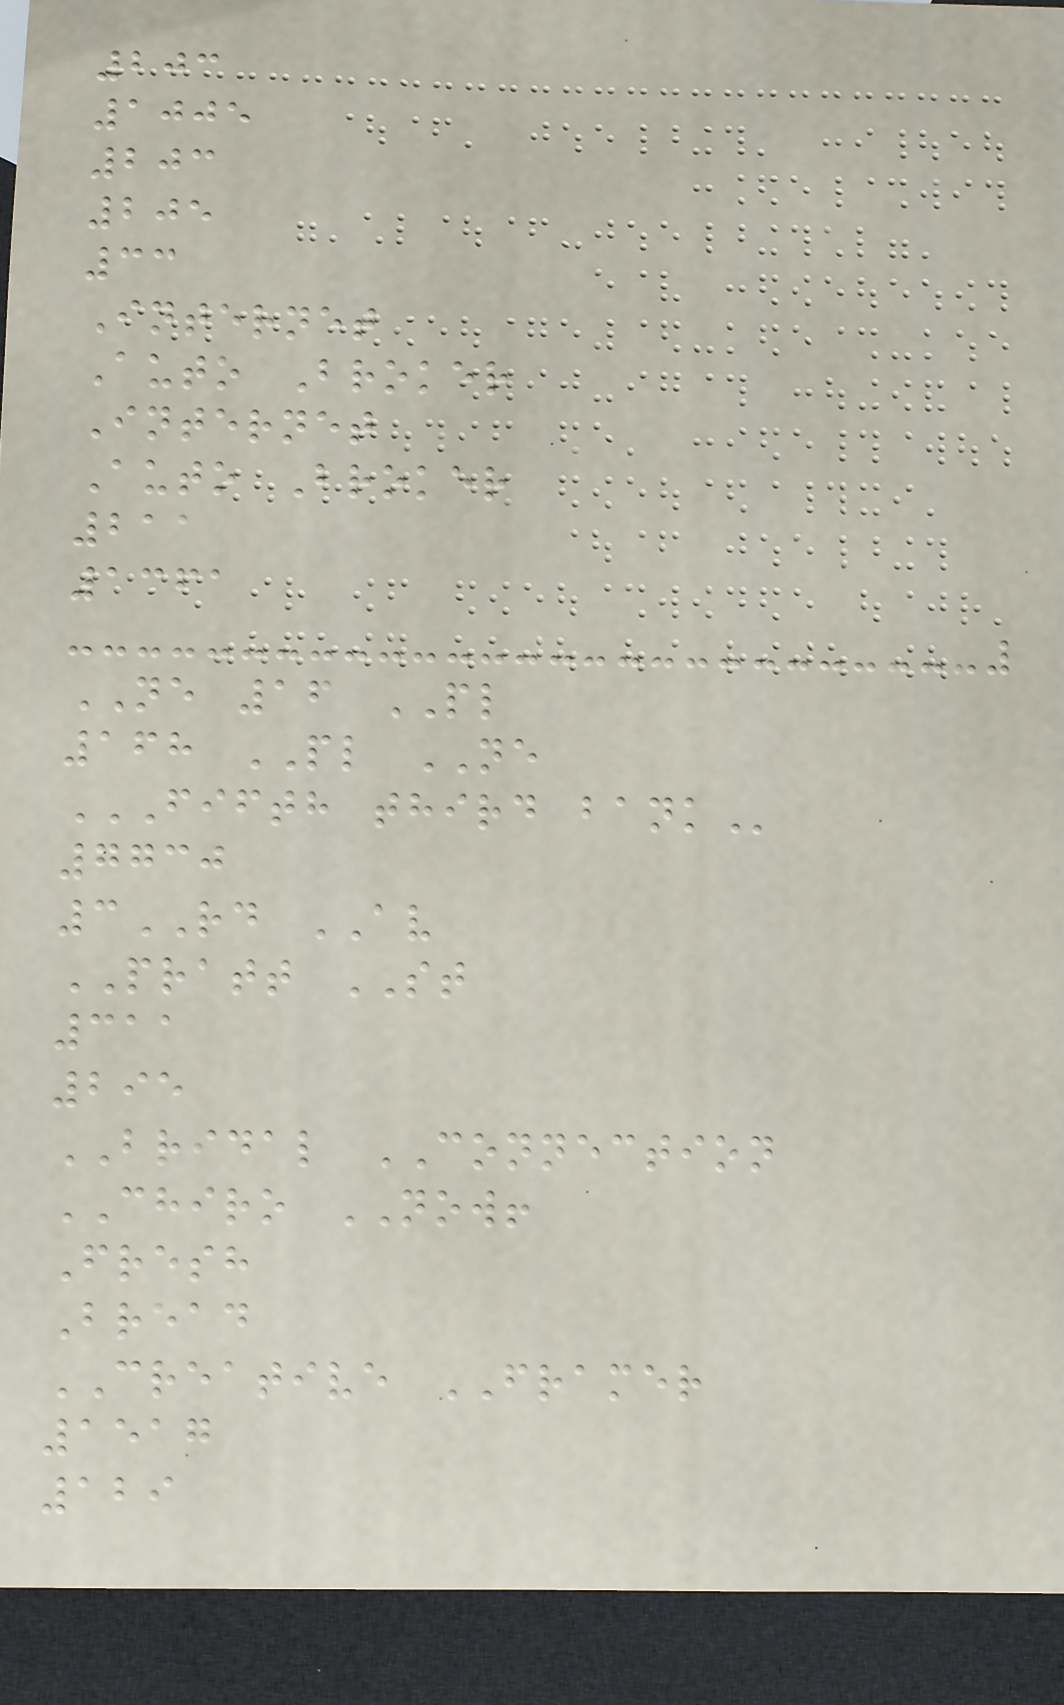203
1005
203
205
33
Internet
Auto Broker
Internet
Auto Broker
211
1361
NE 16 PL
168 PL NE
FIFTH THIRD BANK
7730
3RD AV
PRATT ST
311
295
BRIDAL CONNECTION
CHIRO NOW!
Fresh
Bread
CREATIVE FRAMER
1517
129
